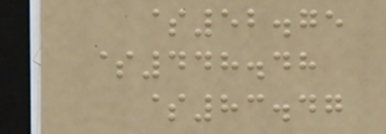$52.75
$448.48
$83.47
